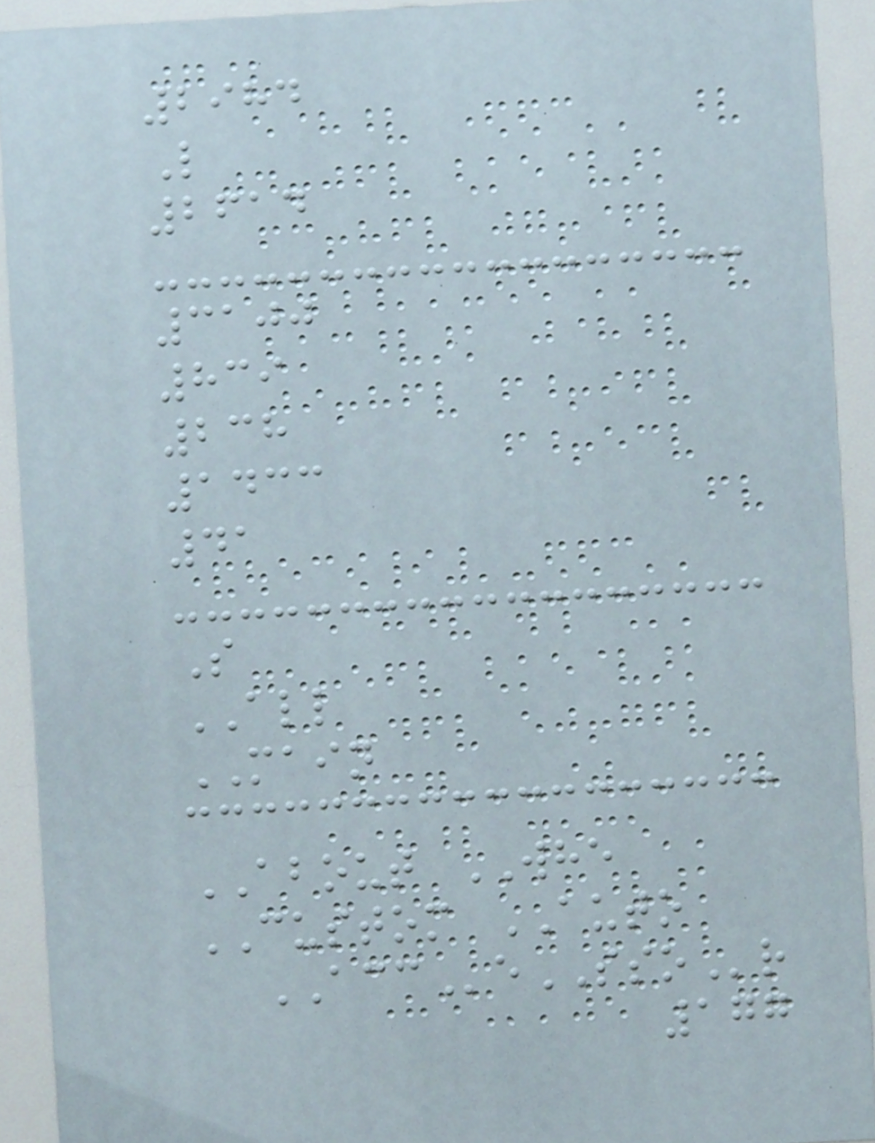2984
L
2614
3100
839
238
1433
41
S
ALL
MAIN
ABOUT WHE
CUSTOM AUTO
ACCeSSOr
177
